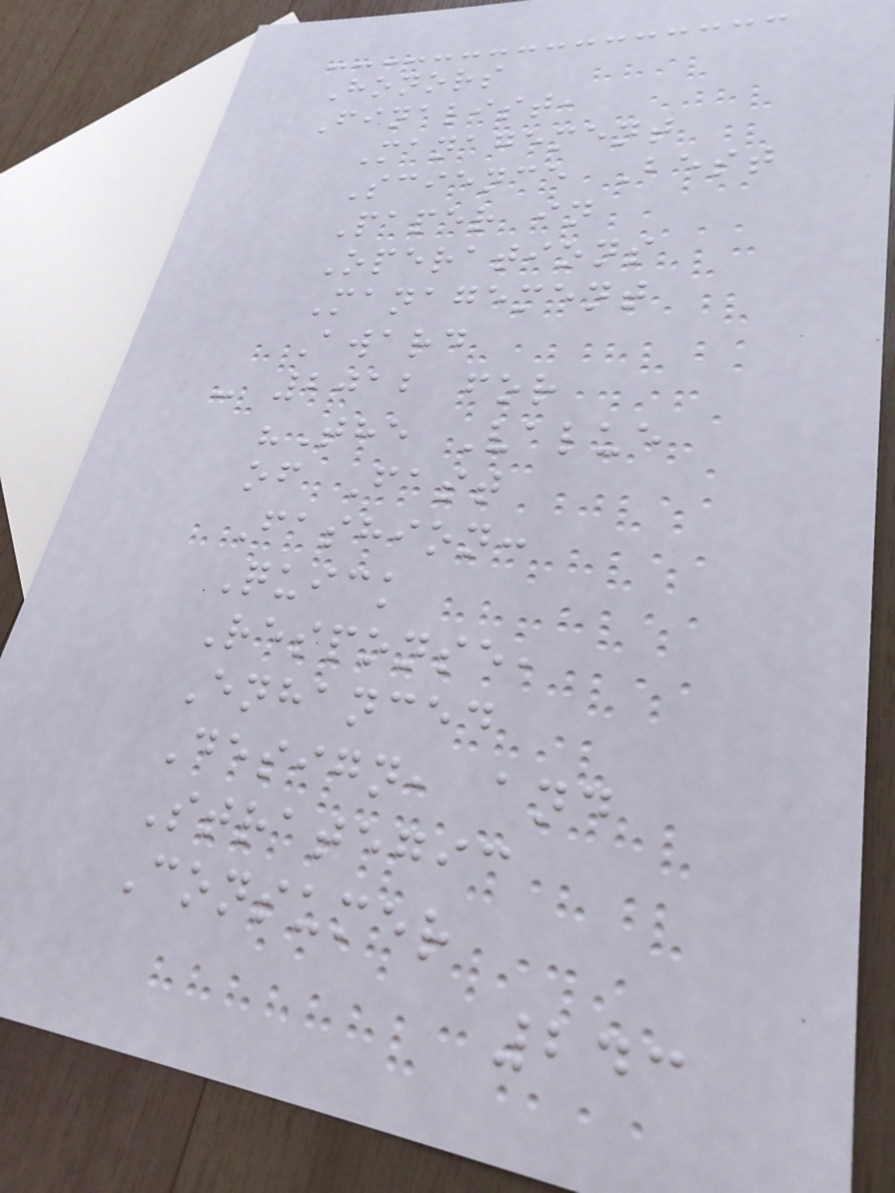Honors
Finalist,
Management
Science Best
Paper in
Operations
Management
Award
- 2012 for
"The Value
of Fast
Fashion:
Quick
Response,
Enhanced
Design, and
Strategic
Consumer
243
